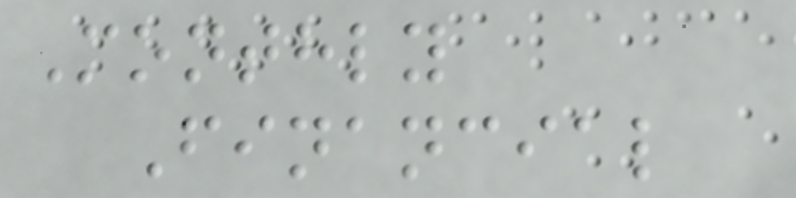Monthly
Financial
